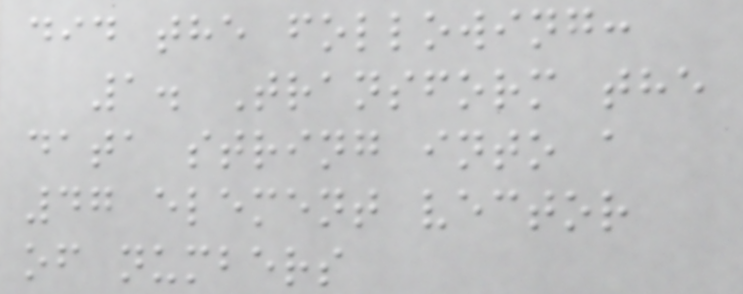did the following:
1. Transform the
data string into a
47 element vector
of numbers
